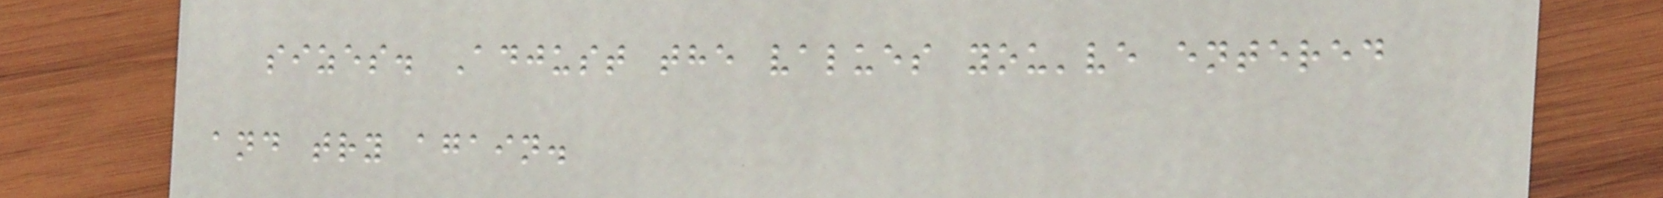sizes. Adjust the values you've entered
and try again.
